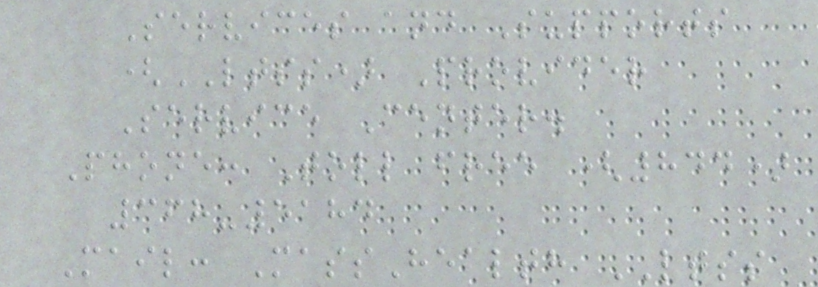Services and Supports
(LTSS) Provider
Service Center.
Phone: Toll free (844)
368-5184
Mail: MassHealth LTSS
